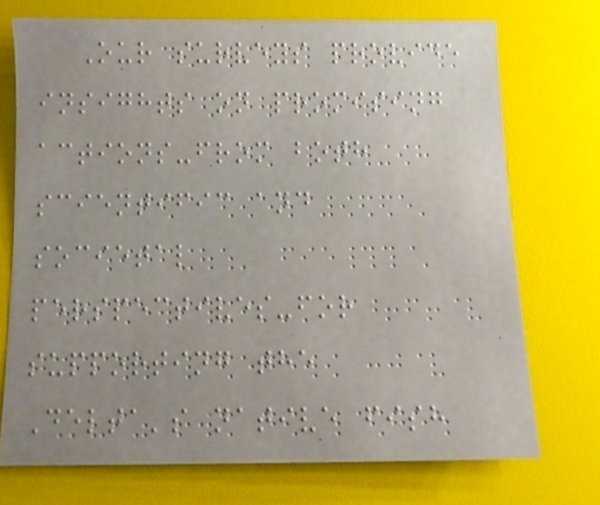Our surveys provide
insights on promising
actions-from both
scientific and
societal
perspectives-for
supporting the
Delta's native fish
